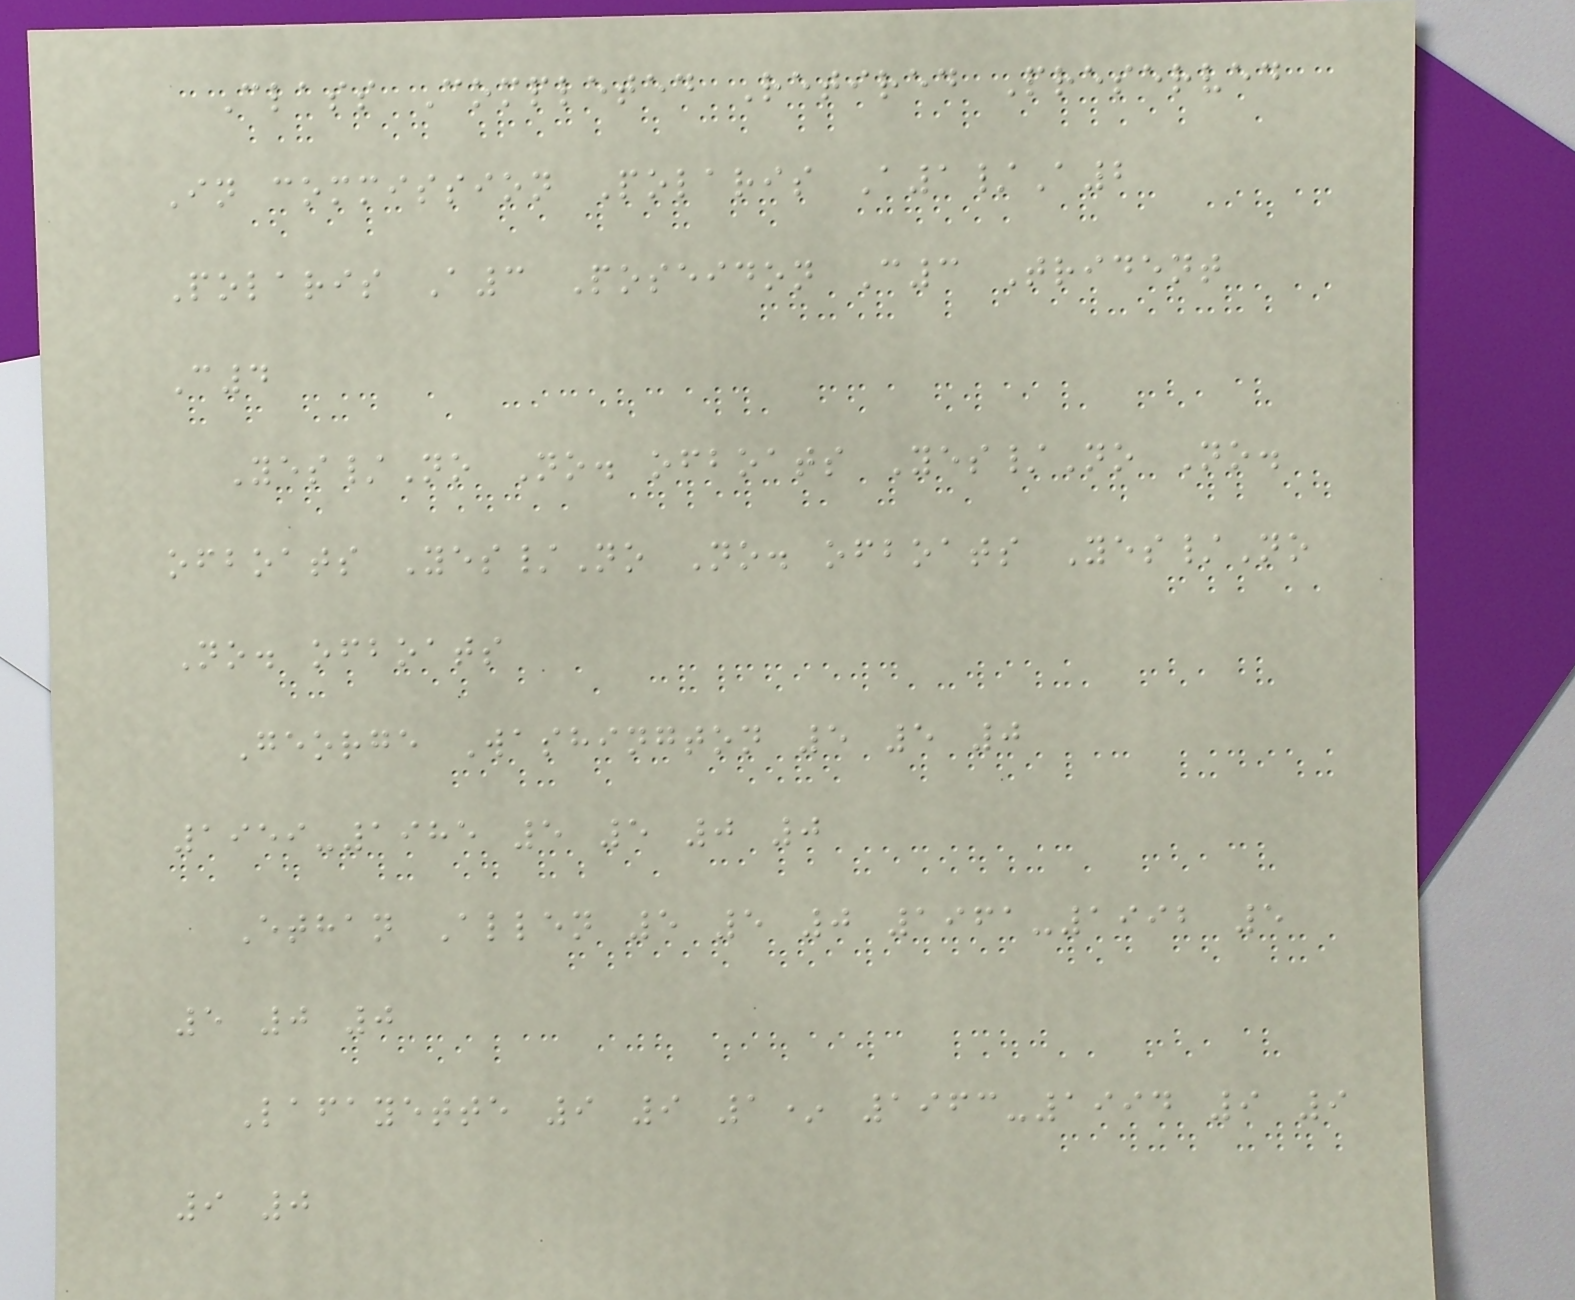Class Completed Retired Preserved
In commission Polaris A1/A2
Polaris A3 Poseidon C3 Trident
C4
Yes/No No. ofboats Yes/No No.
ofboats Yes/No No. ofboats Yes/No
No. ofboats
George Washington 5 5 0
1959-1985 5 5 0 0
Ethan Allen 5 5 0 1961-1992 5
5 0 0
Lafayette 9 9 1* 1963-1994 9 9
9 0
